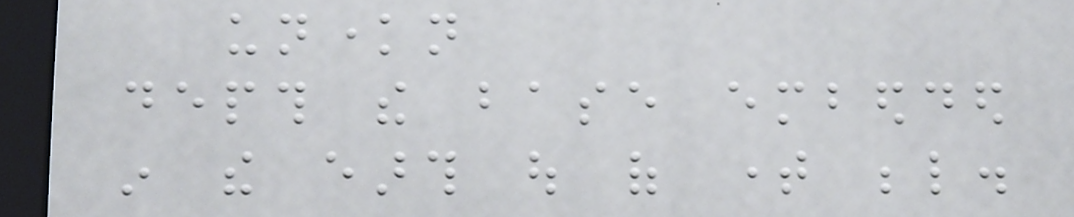unknown
depth the base embedded
in the earth out of time below.
